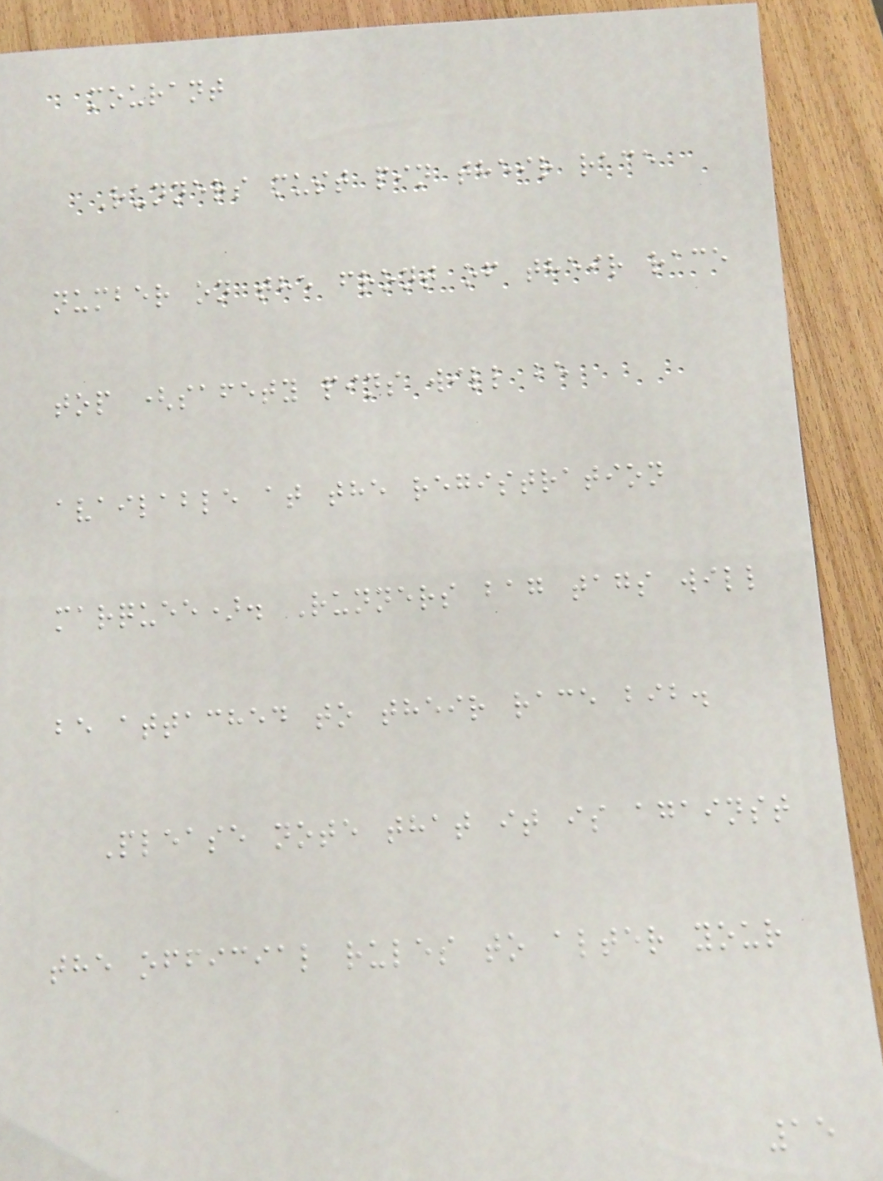mourant
Runners must pin their race
number on the front of their race
top (safety pins will be
available at the registration
marquee). Runners bag tags will
be attached to their race bib.
Please note that it is against
the official rules to alter your
15
